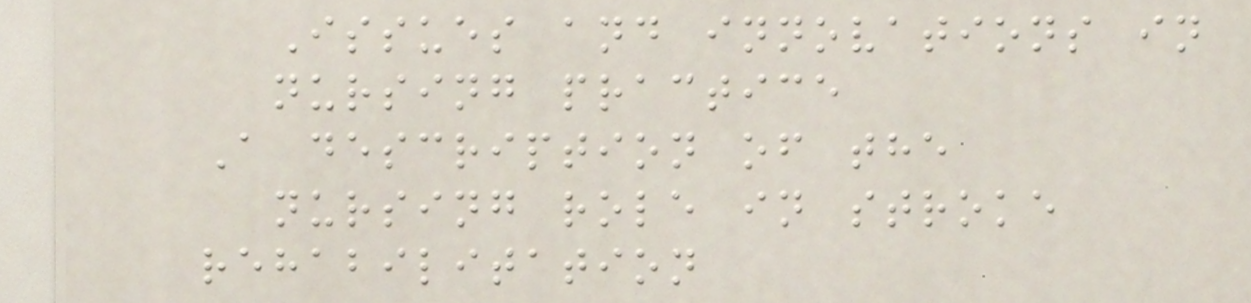Issues and innovations in
nursing practice
A description of the
nursing role in stroke
rehabilitation
